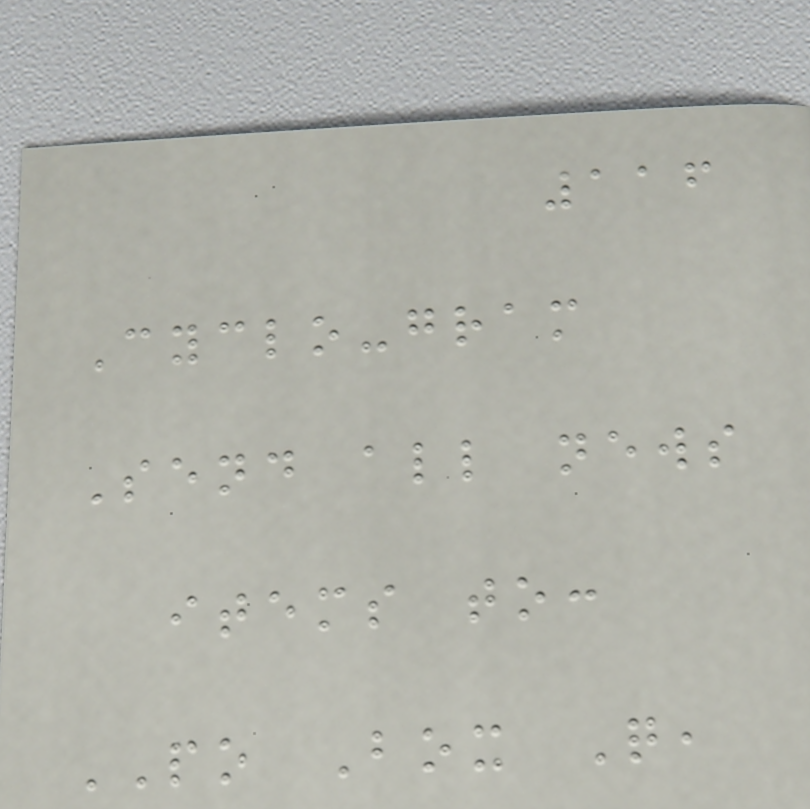116
Cyclo-gram
Send all news
items to:
PO Box Q,
